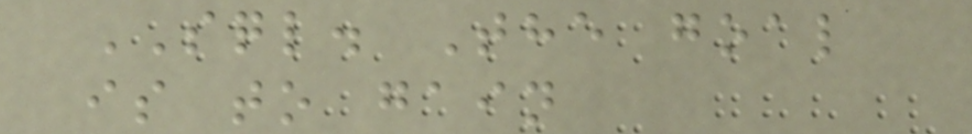SQL. The goal
is to gain
